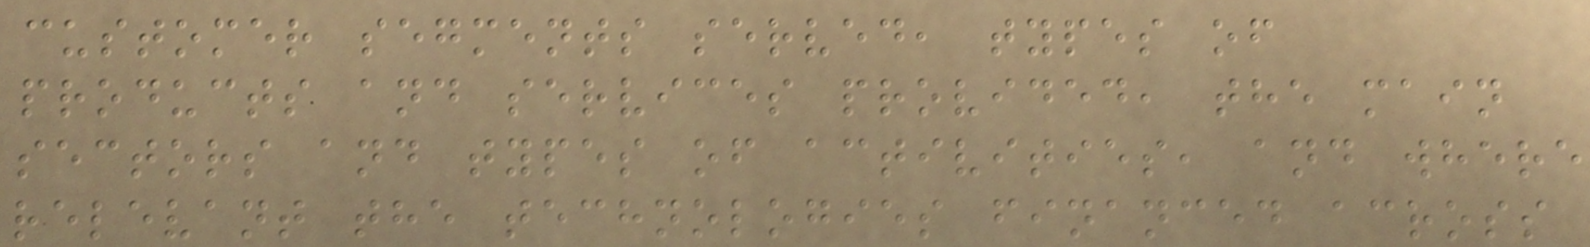customer segments served, types of
products and services provided, the main
sectors and types of activities, and where
relevant the technologies financed across
